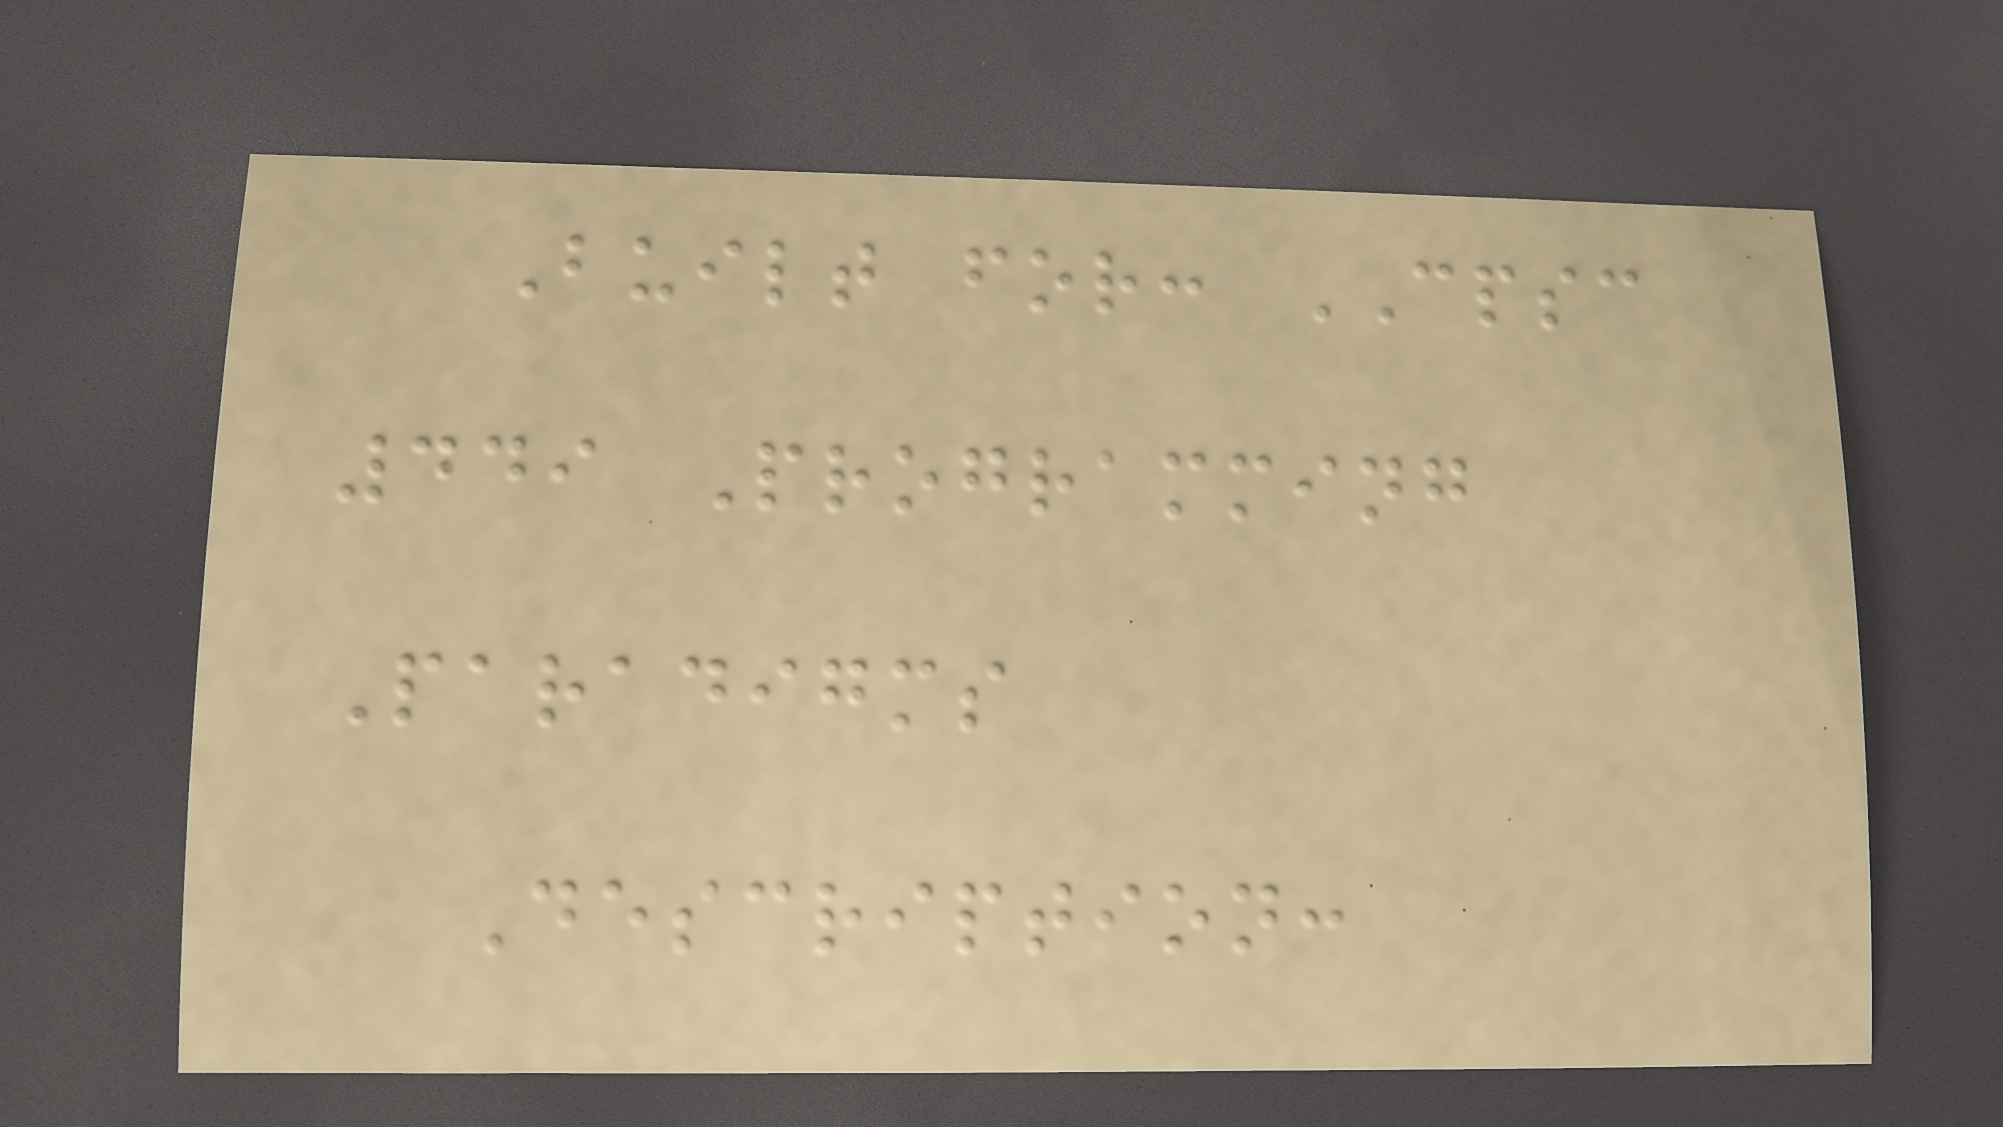Built for: CPSC
449 Programming
Paradigms
Description:
